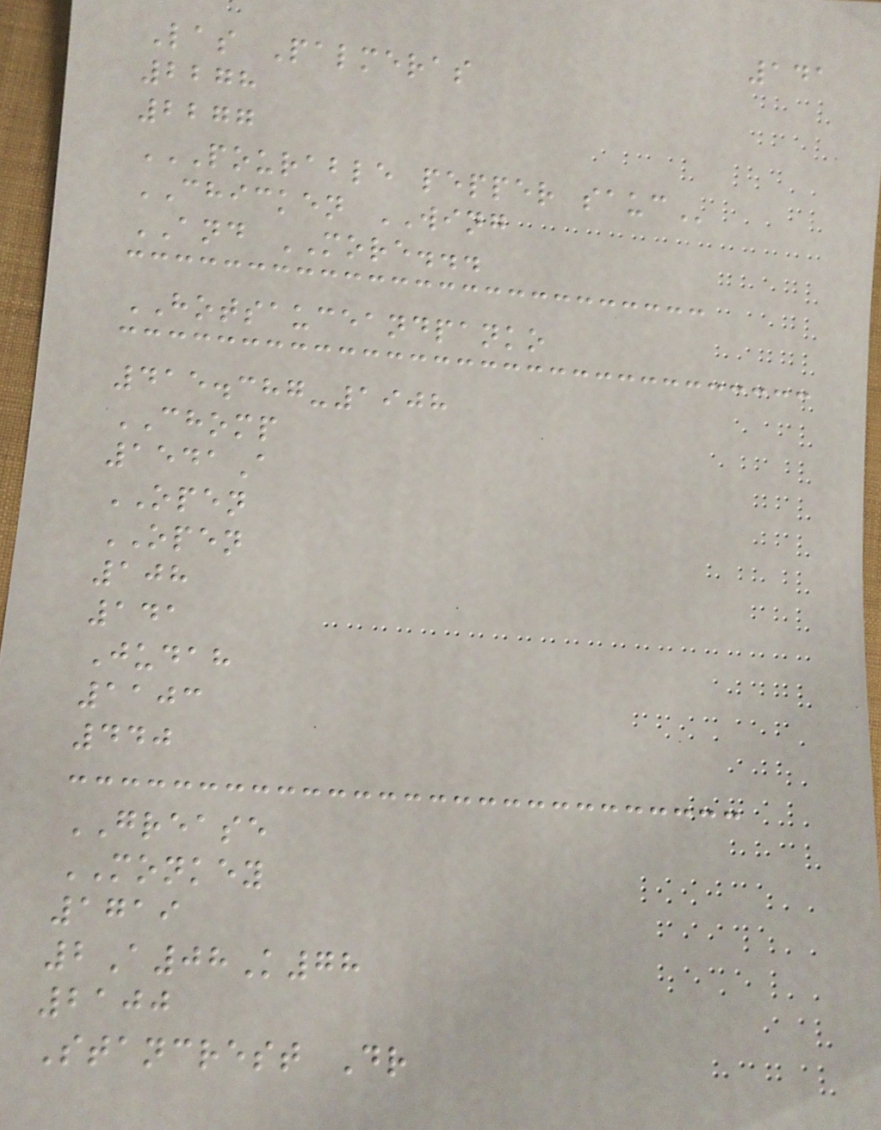141
Las Palmeras
2278
2277
POURABLE PEPPER SAUC
CHICKEN WING
AND MORE...
HOTSAUCEANDPANKO
415.387-1908
CHOMP
1541A
OPEN
OPEN
108
141
Judah
1103
440
GREASE
MONKEY
1719
2A08K78
2100
Stancrest Dr
